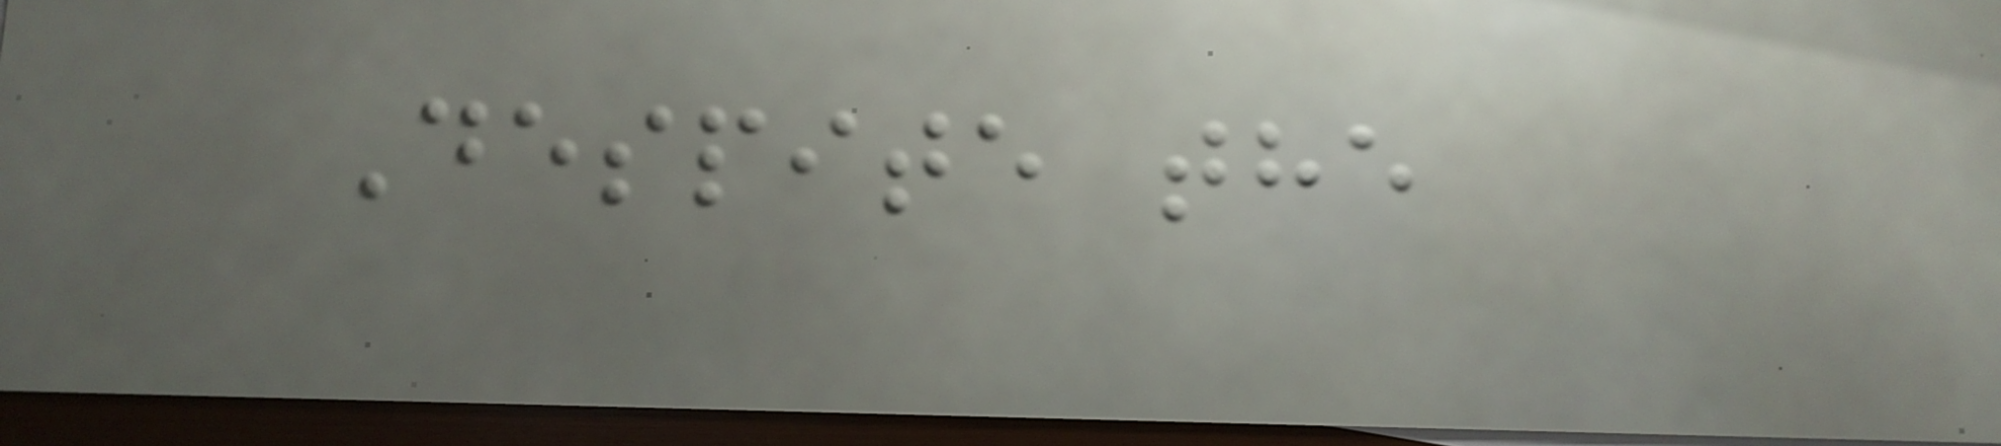Despite the
